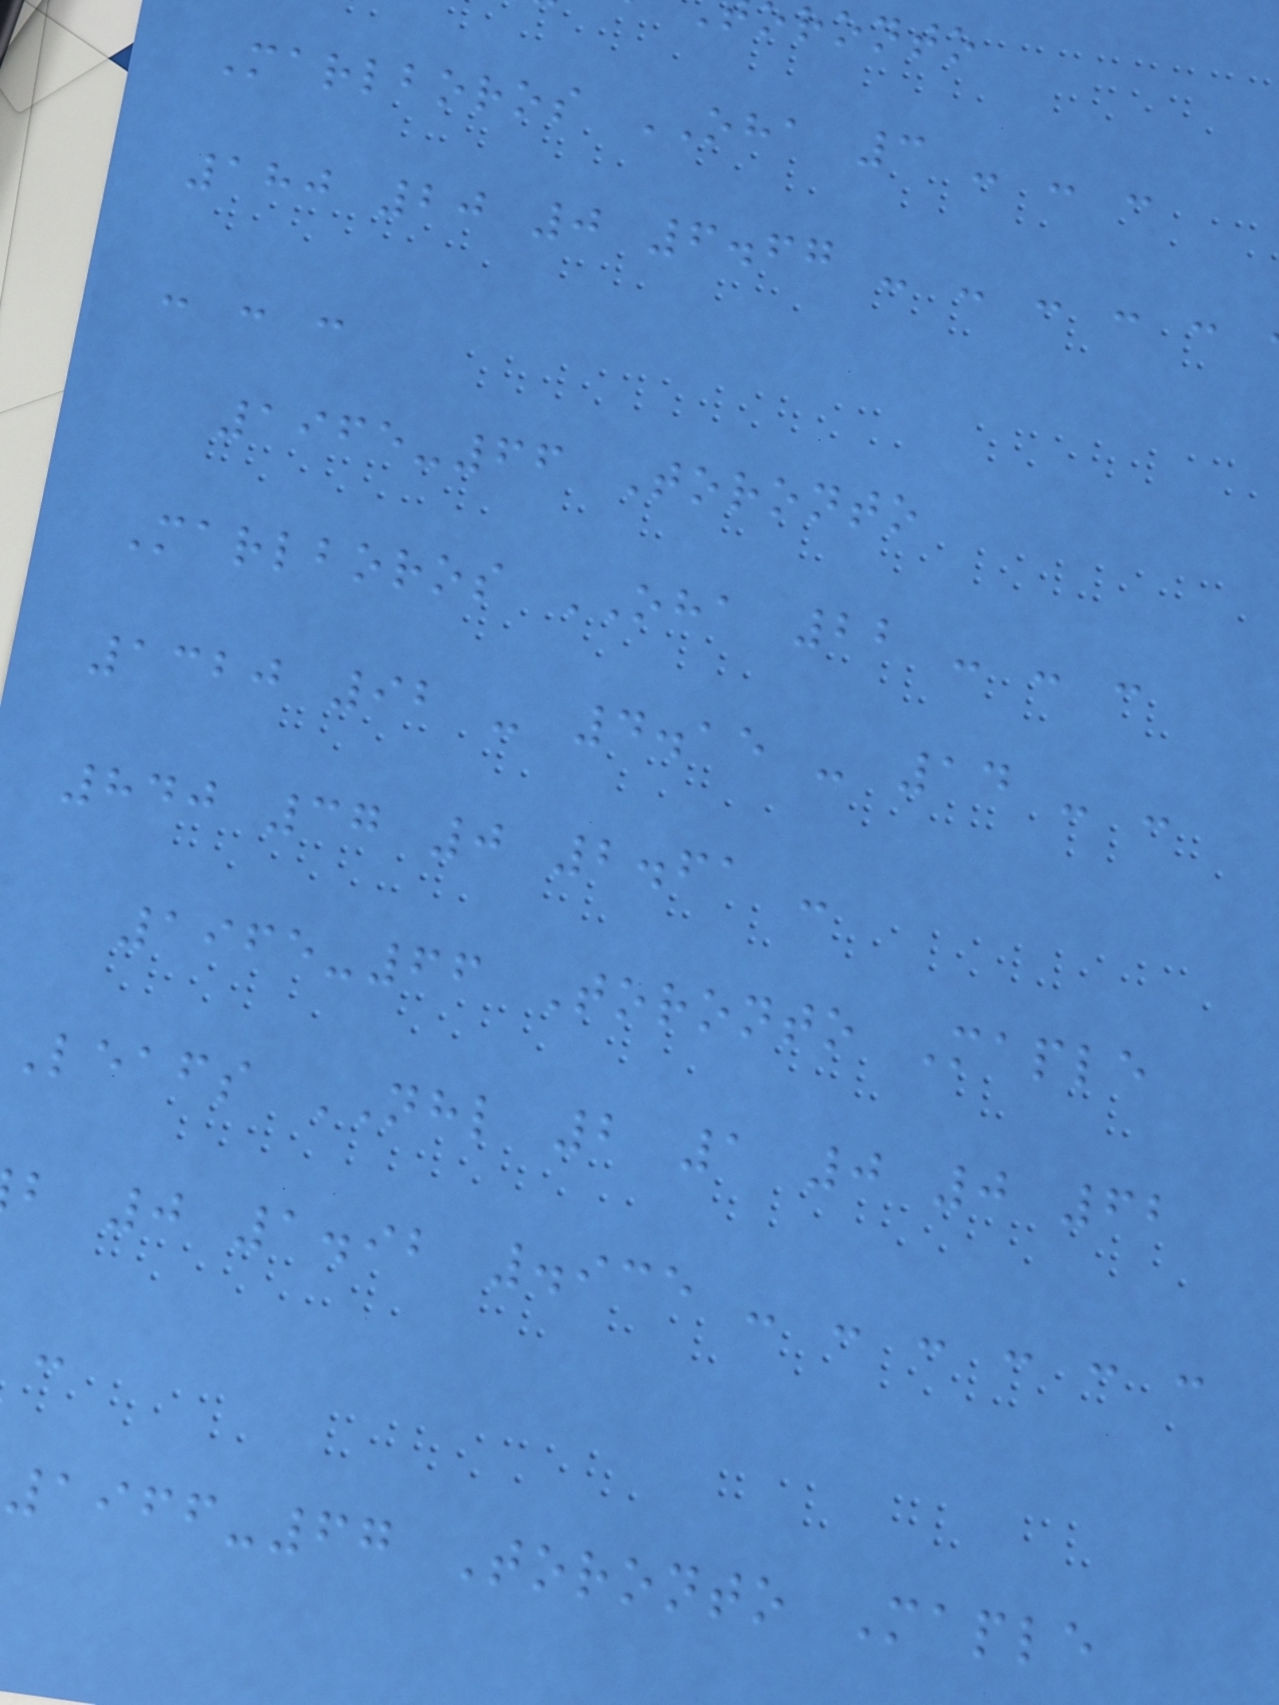ronto
Marlboros OHA 3 - - -
180 20 0 6.67 - - - - -
- - -
1965-66 Toronto
Marlboros OHA 22 - - -
1320 92 - 4.15 - 14 - -
840 37 0 2.61 -
1965-66 Toronto Maple
Leafs NHL 2 1 0 0 62
b 0 1.92 .935 - - - - - -
1966-67 Toronto Maple
